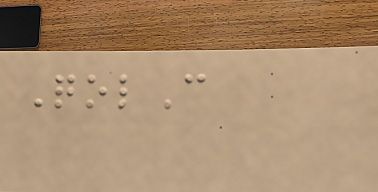QolC
